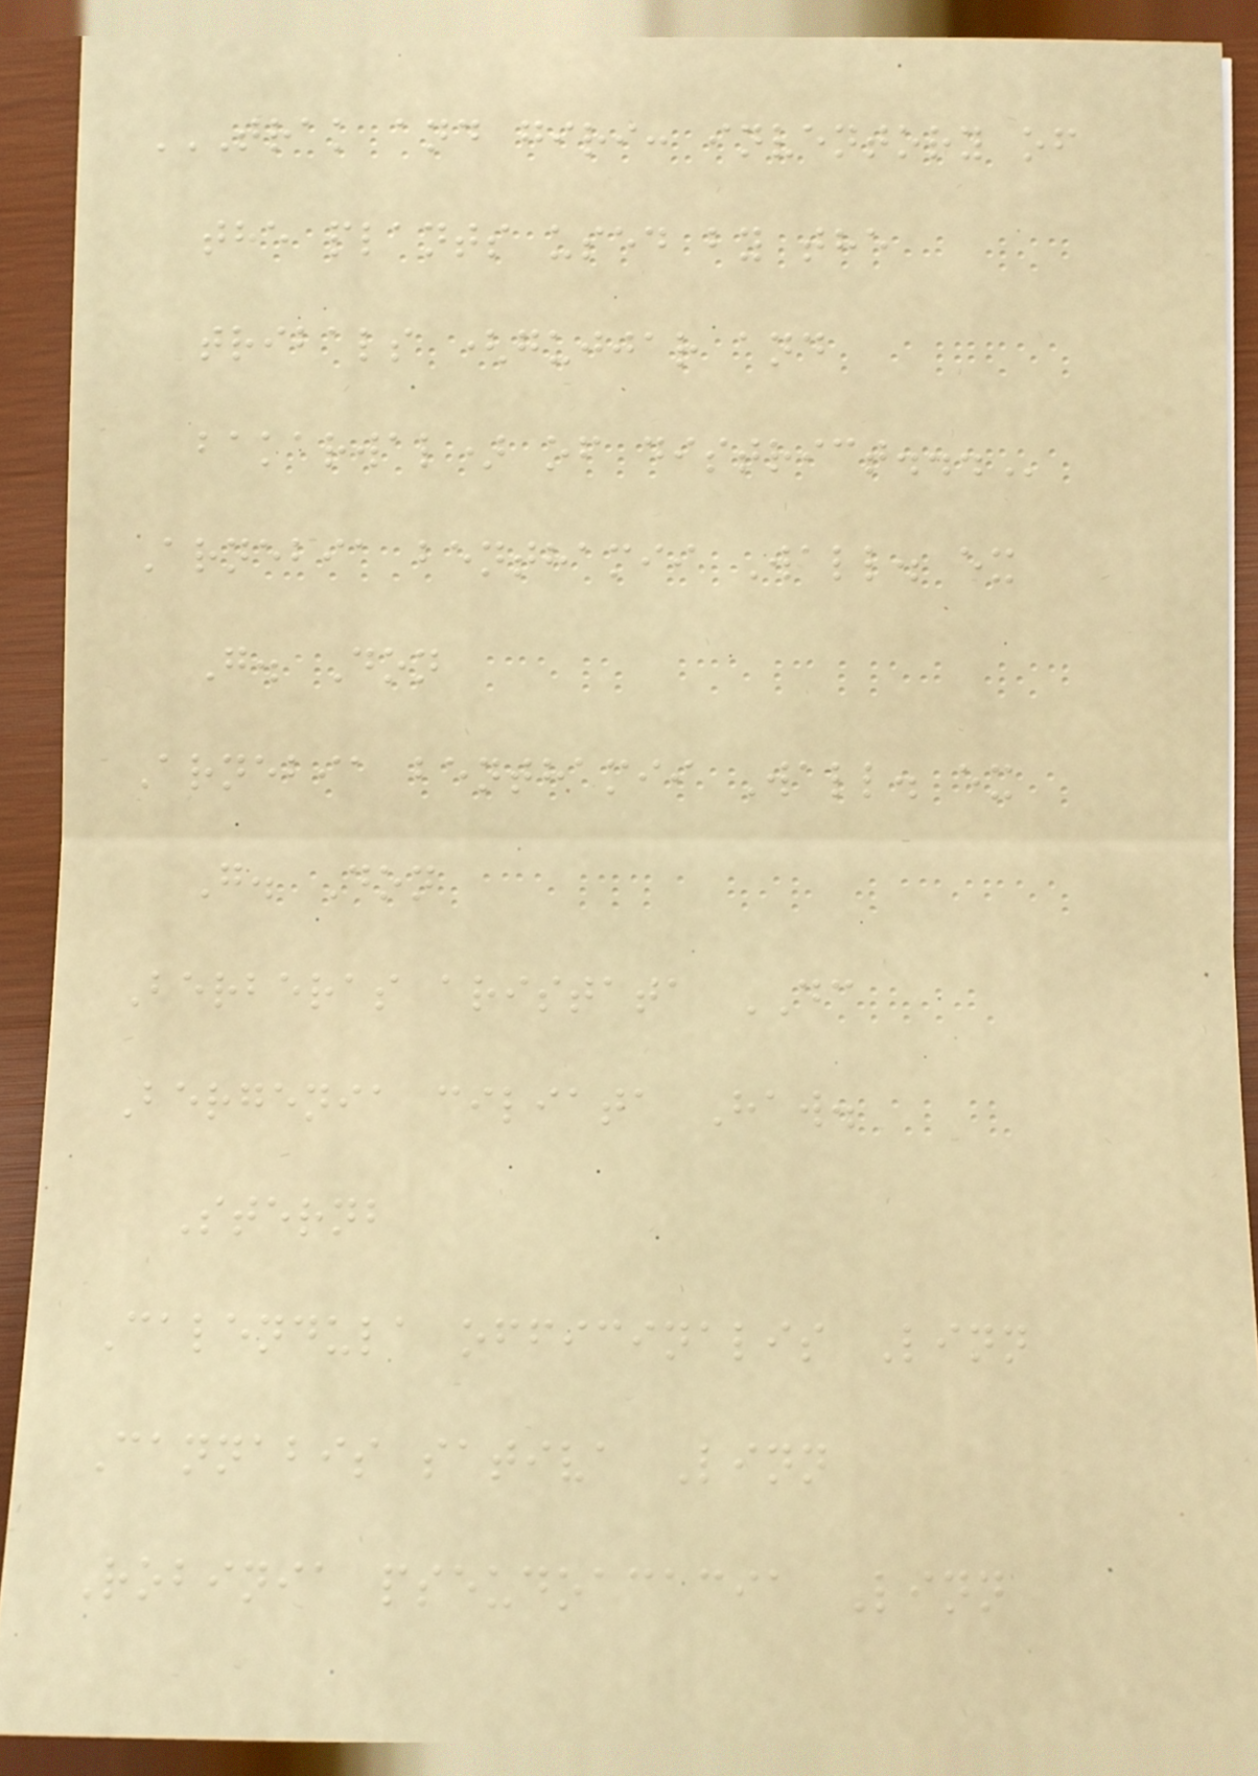TRAK AND GIRI: INVENTORY OF
THE PLANTS USED BY THE
TRIBALS (GUJJAR AND
BAKARWAL) OF DISTRICT...
Arnebia benthamii Wall. ex
G. Don
Arnebia benthamii Wall. ex
G. Don
Berberas aristata DC
Bergenia ciliata Haw.
Sternb
Calendula officinalis Linn
Cannabis sativa Linn
Robinia pseudoacacia Linn
